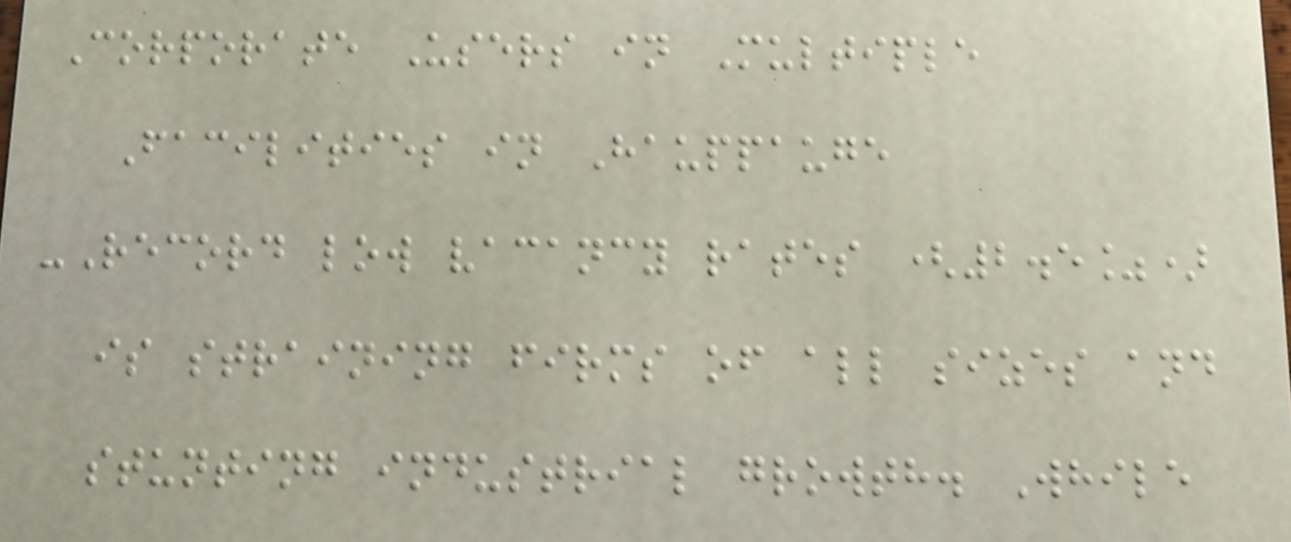Corporate Users in Multiple
Facilities in Hauppauge
-Record low vacancy rates (2.5%)
is straining firms of all sizes and
stunting industrial growth. While
